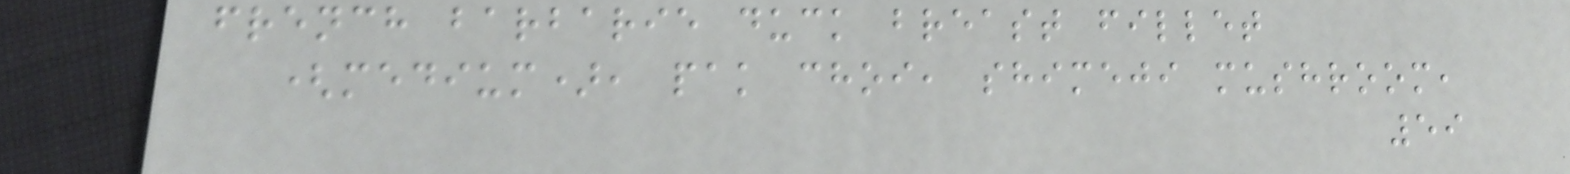french barbarie duck breast fillet
(medium), pak choi, shimeji mushroom,
59
